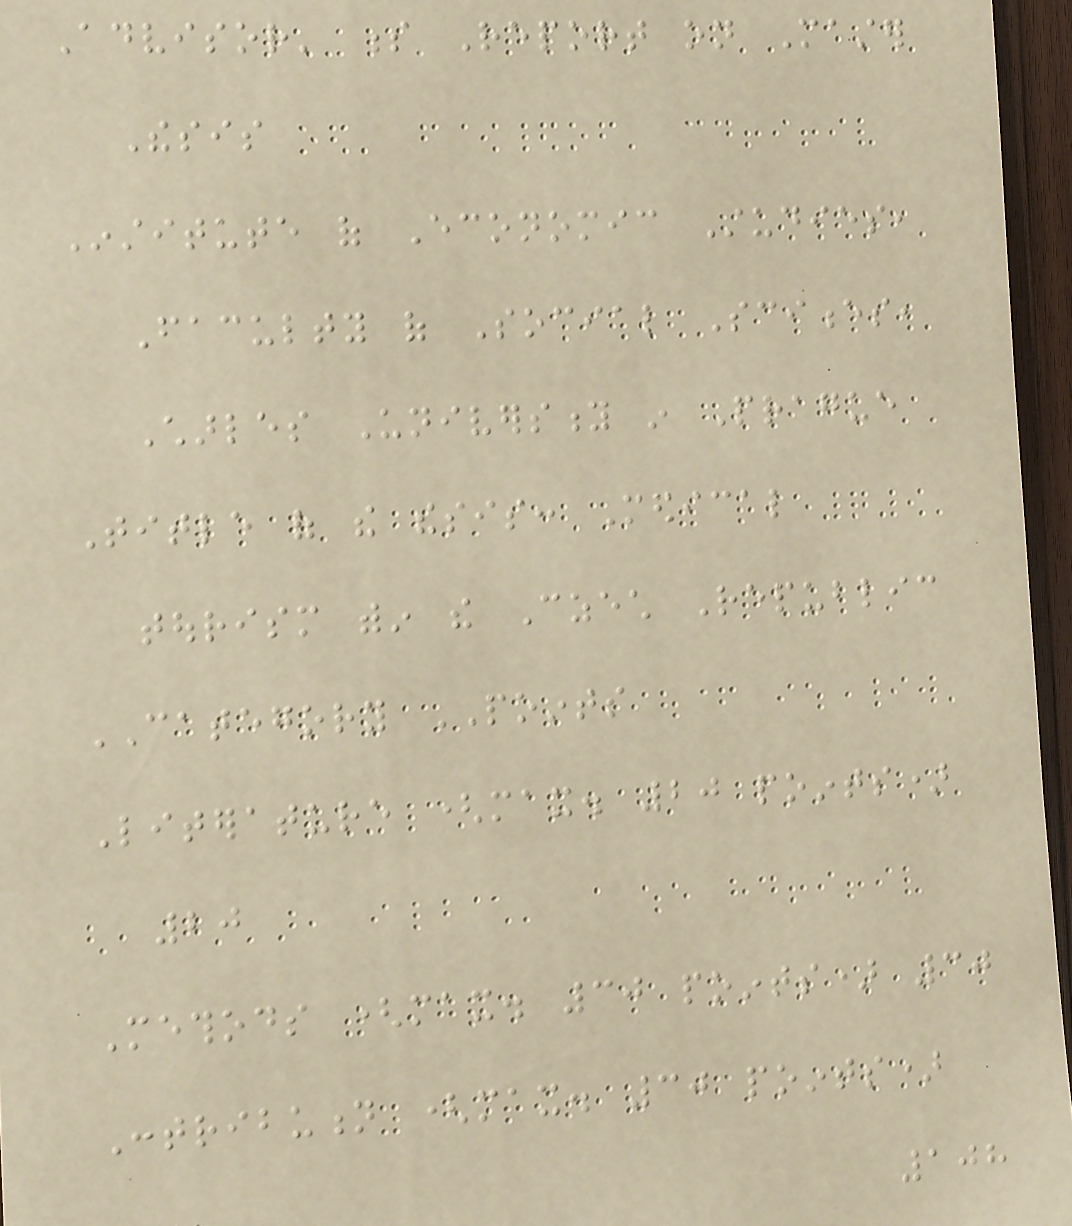Advisor' s Report on Master
Thesis
Institute of Economic Studies,
Faculty of Social Sciences,
Charles University in Prague
Title of the thesis: Medical
tourism within the Czech Republic
CATEGORY POINTS
Literature (max. 20 points)
20
Methods (max. 30 points) 30
Contribution (max. 30 points)
108
